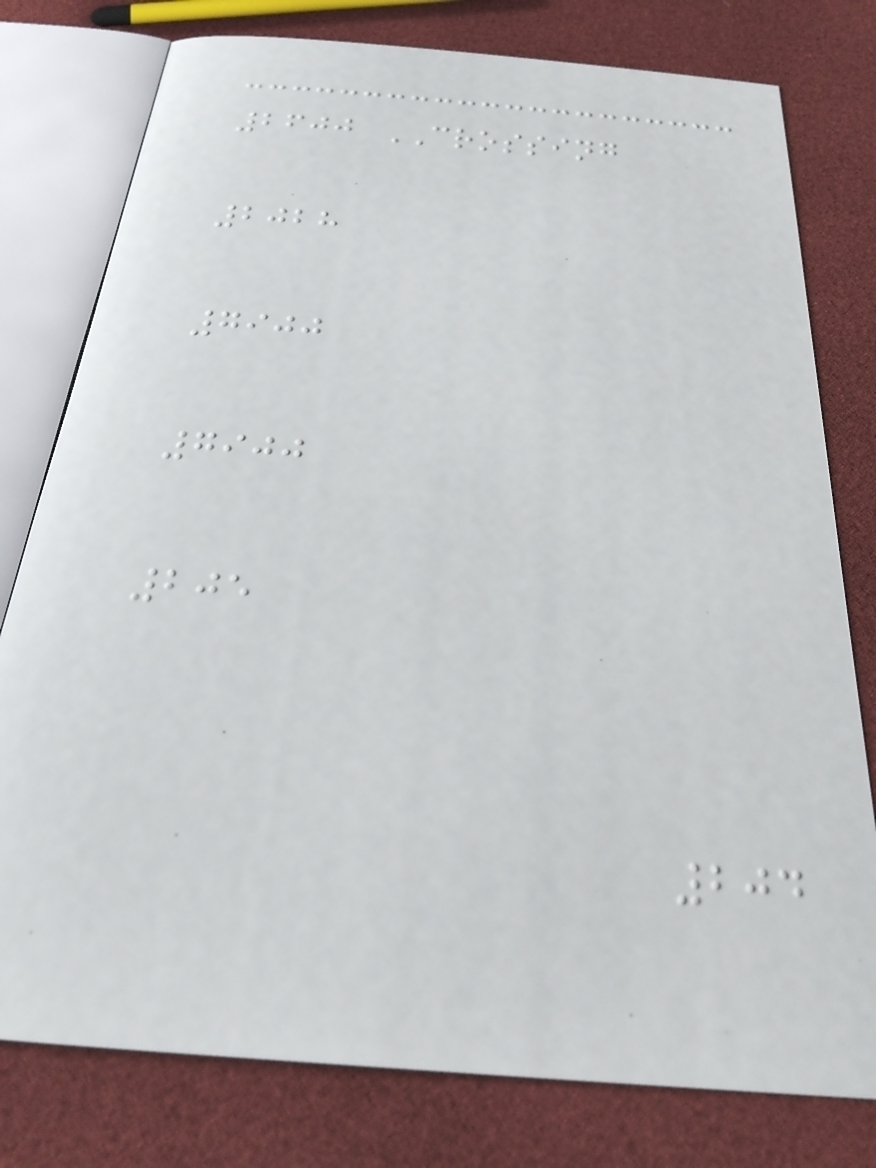2600 CROSSING
2028
7900
7900
205
204
